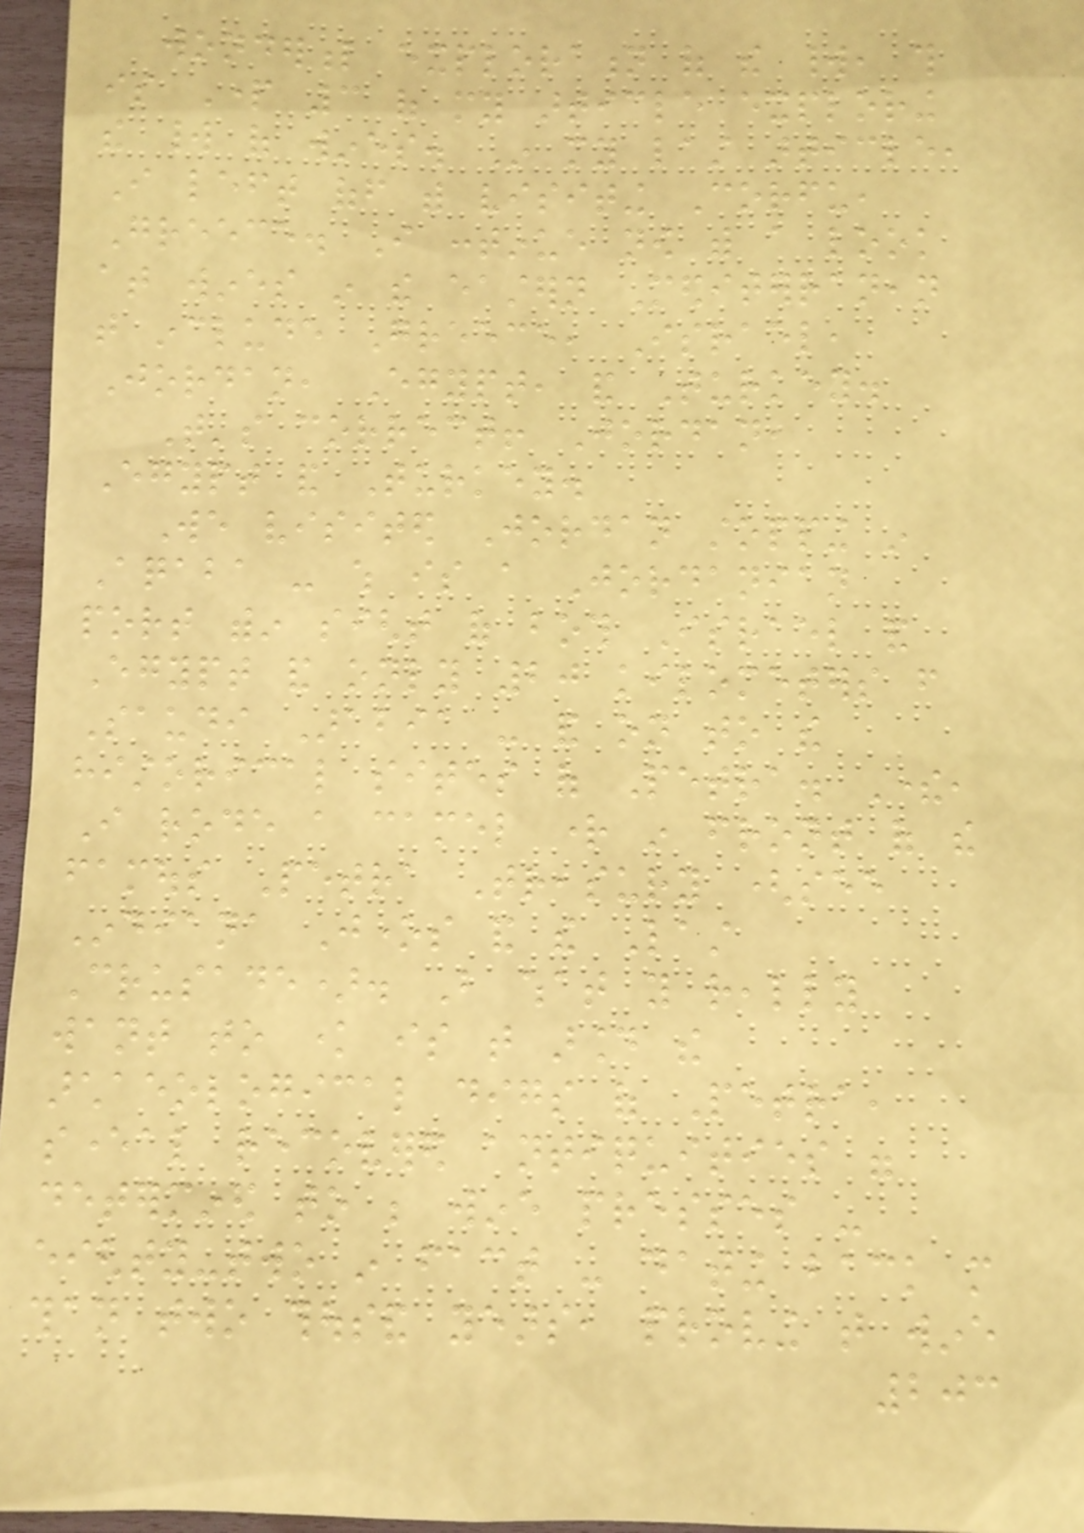wonderful exploration of the world, this
is Part 3 of my article exploring
the world of wines. In my last article,
I left off with visiting Corfu,
Greece. I continue now with a look
at wines in the eastern Mediterranean
that include Greece, Israel,
Jordan, Egypt, and Turkey.
That's correct! Jordan,
Egypt and Turkey.
We visited Jordan stopping in
Aqaba - which is a Jordanian
port within sight of both Israel and
Egypt and only 20 kilometers from
Saudi Arabia - and on to the
historical sites of Petra. There,
I rode a camel right in front of the
famous Petra Treasury (see
Indiana Jones and the Last
Crusade). But what you really
want to know is that around the
archaeological digs of Petra,
several recovered antiquities were
determined to be wine presses -
eighty-two in fact - dating back more
than two thousand years, proving that wine
203
